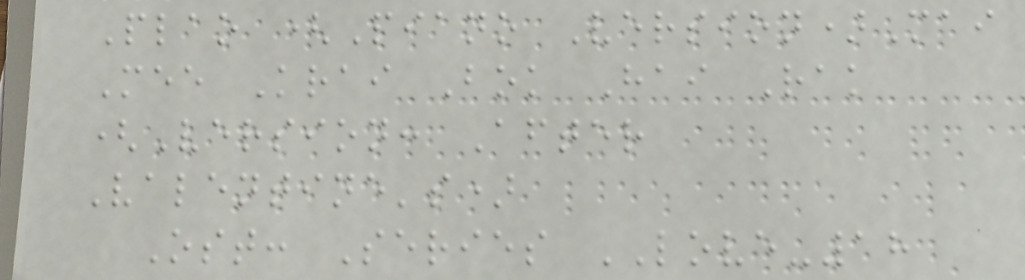Plao (Piano Version)Mai
Mee Krai Bok Hai Rak
(Version: After
Valentine's)
Ost: Series LOVE-18
